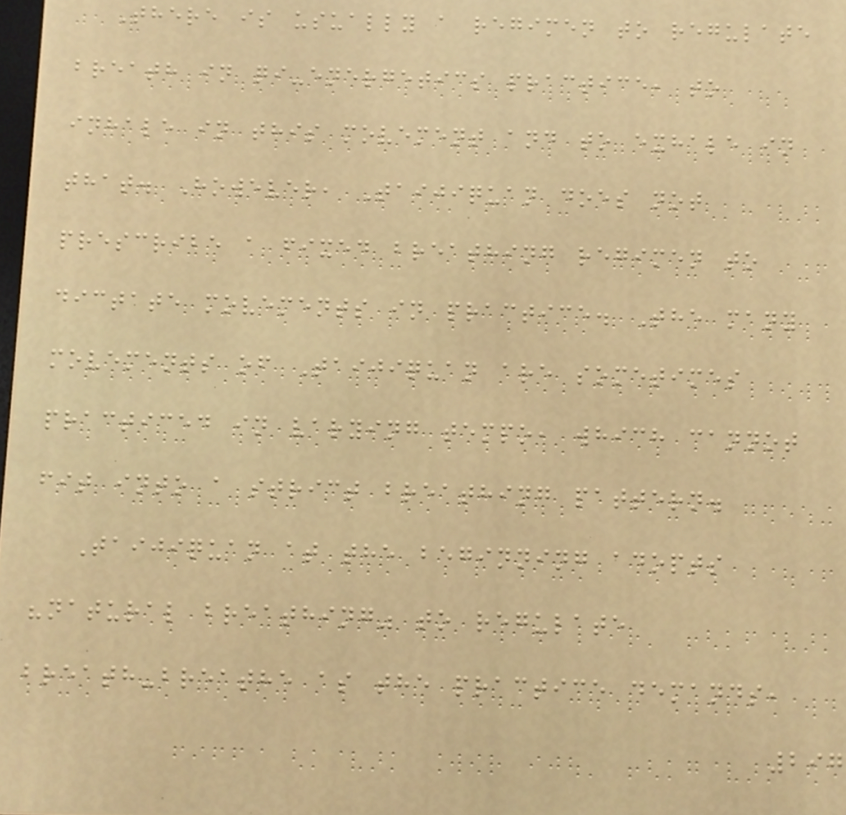There is usually a regimen to regulate
breath in qi-energetics practice, to
inhale in this movement and to exhale in
that. However, Taijiquan does not
prescribe a fixed breathing regimen to
dictate movements in practice. The many
movements of Taijiquan are sometimes
practiced in varying tempo, which cannot
fit into a strict breathing pattern.
Taijiquan at the beginning adopts
"natural breathing" to regulate
breath-breathe as the practice demands,
297
